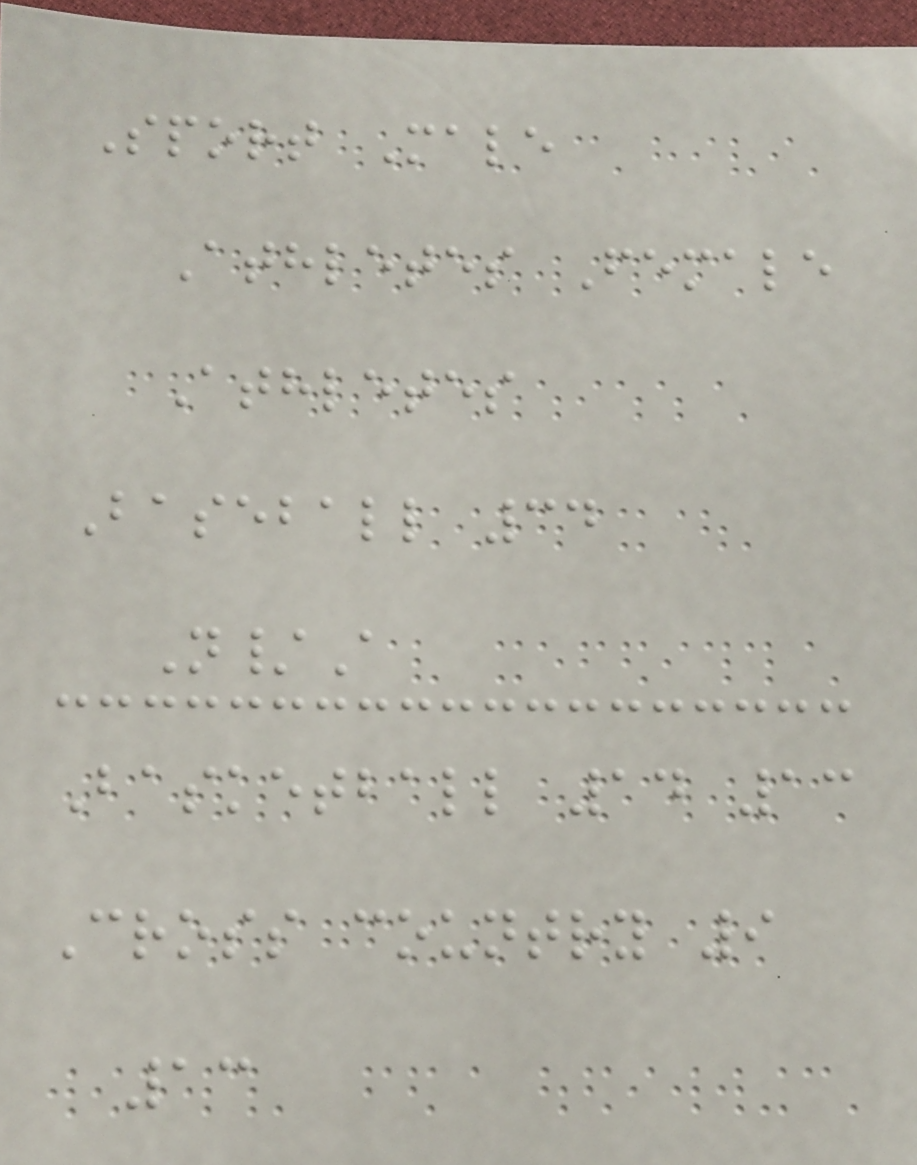Sport Male
Athletes Female
Athletes
Baseball 34
N/A
Basketball 14 13
Cross country 9
13
